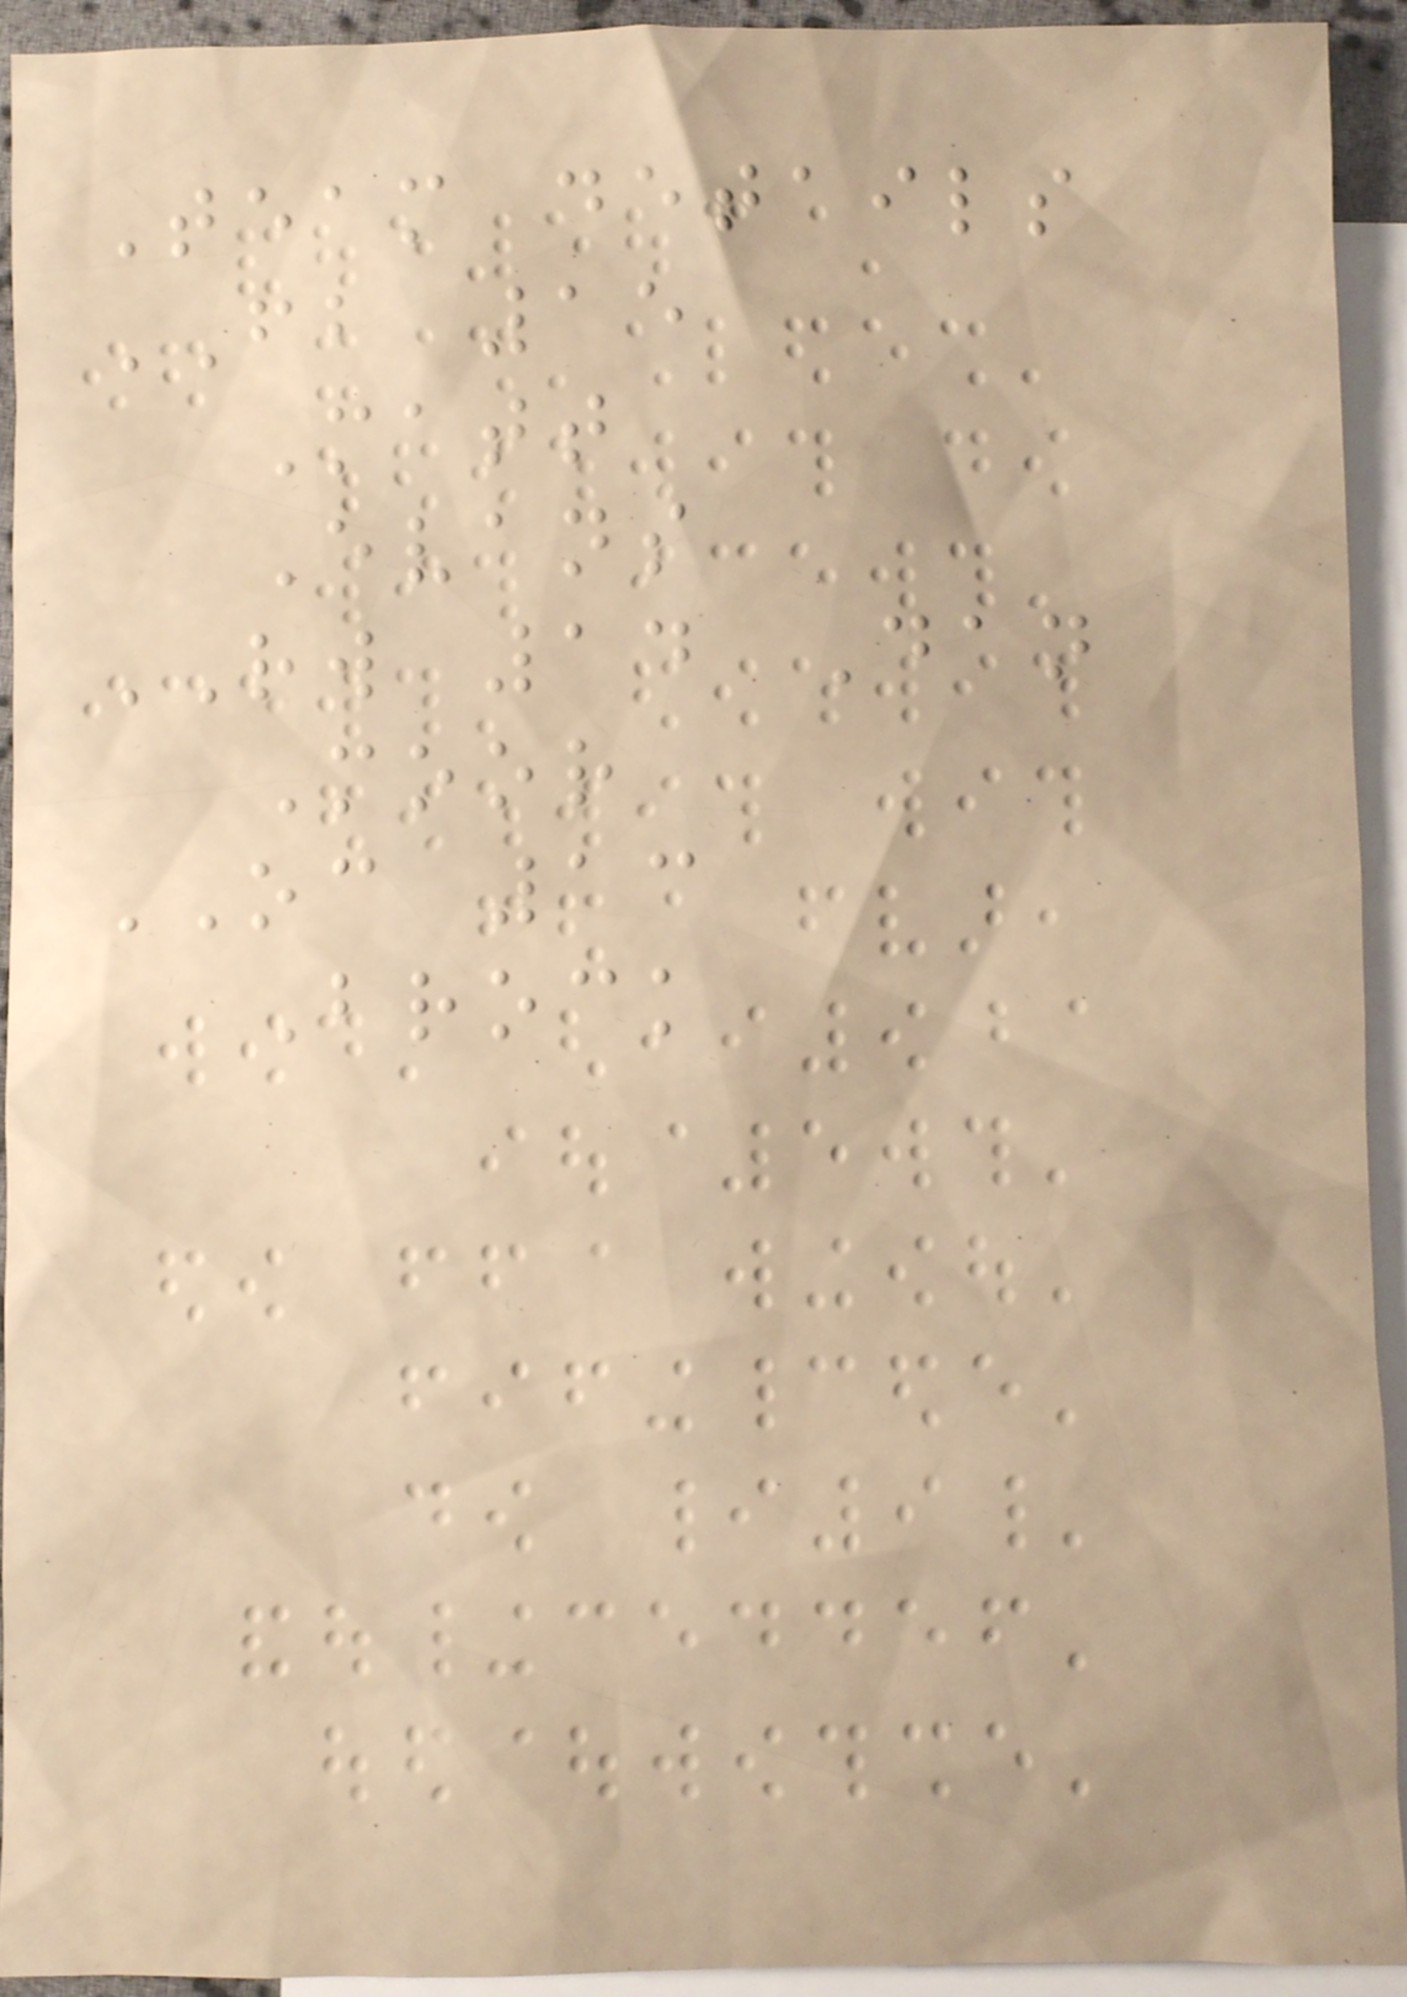Team details
FB 15
Matt
Evans
RW 14 Dan
Moor
OC 13
Brock
